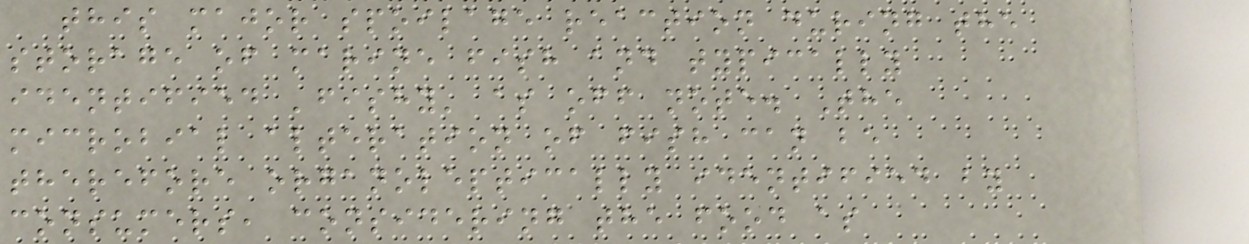this major spoilage reaction during the
storage of marine fish and typically
identified 'fishy' as off note. The
microbial alteration of fish can be
therefore organoleptically identified by
consumers, considering the food as
